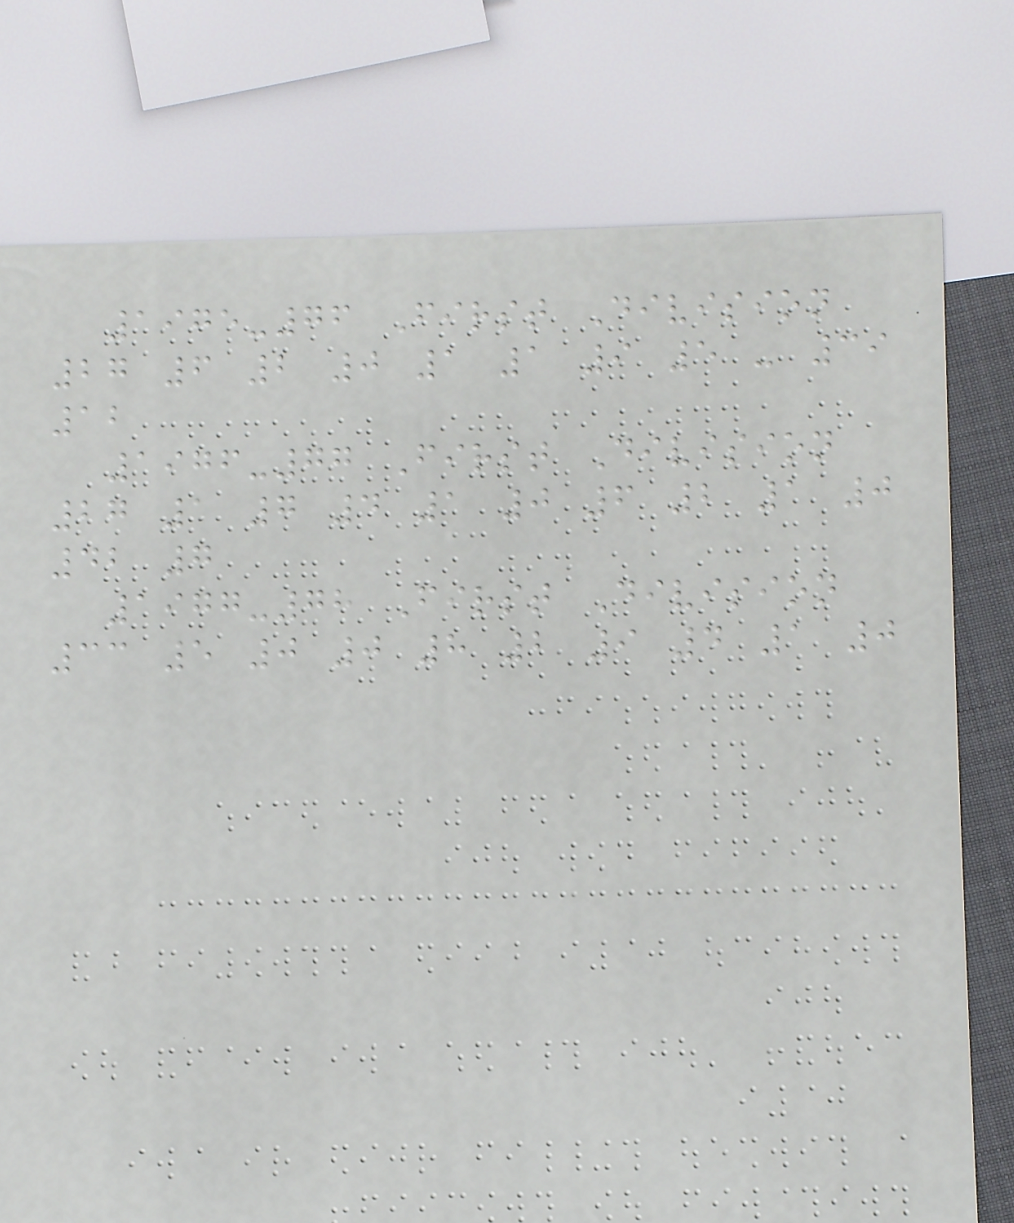1975-76 First Division
27 6 2 0 1 1 9 5 - 39
12
1976-77 First Division
27 1 7 4 1 0 6 2 1 0
42 7
1977-78 First Division
33 5 0 0 8 2 9 4 1 0
